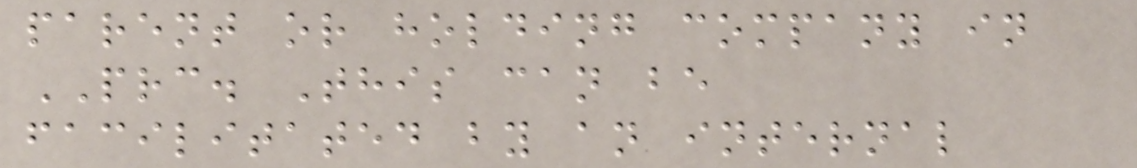parent or holding company in
PRC. This can be
facilitated by an internal
